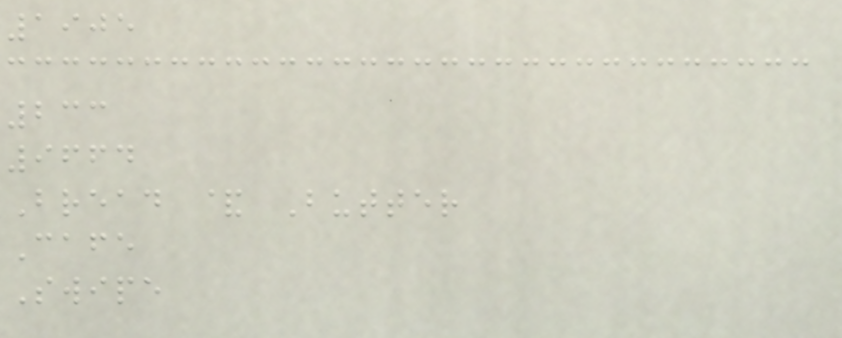1905
233
9664
Bread & Butter
Cafe
Swipe
